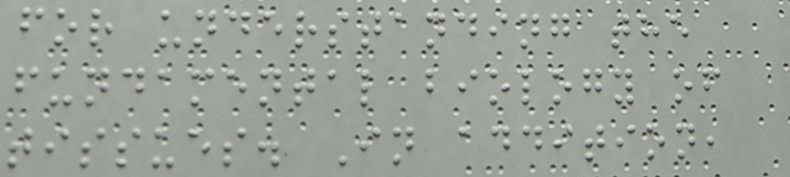for understanding the
fundamental biology of
tissues. In addition,
